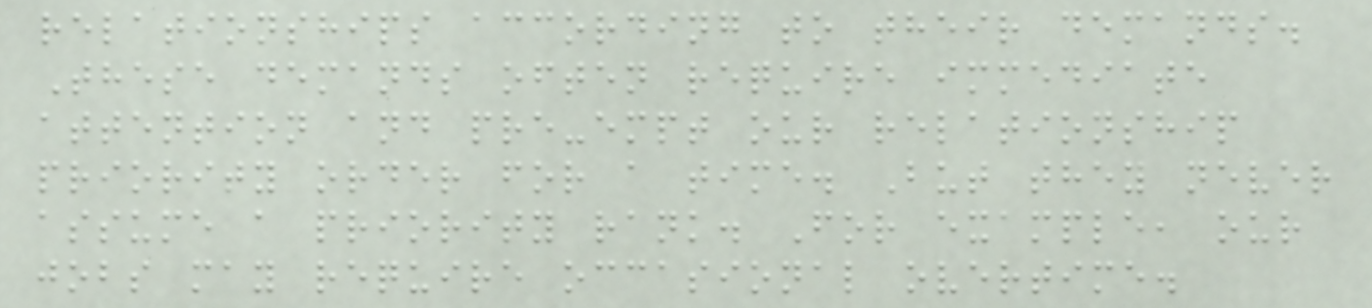relationships according to their demands.
These demands often require immediate
attention and pre-empt our relationship
priority order for a time. But they never
assume a priority rank. For example, our
jobs may require occasional overtime.
